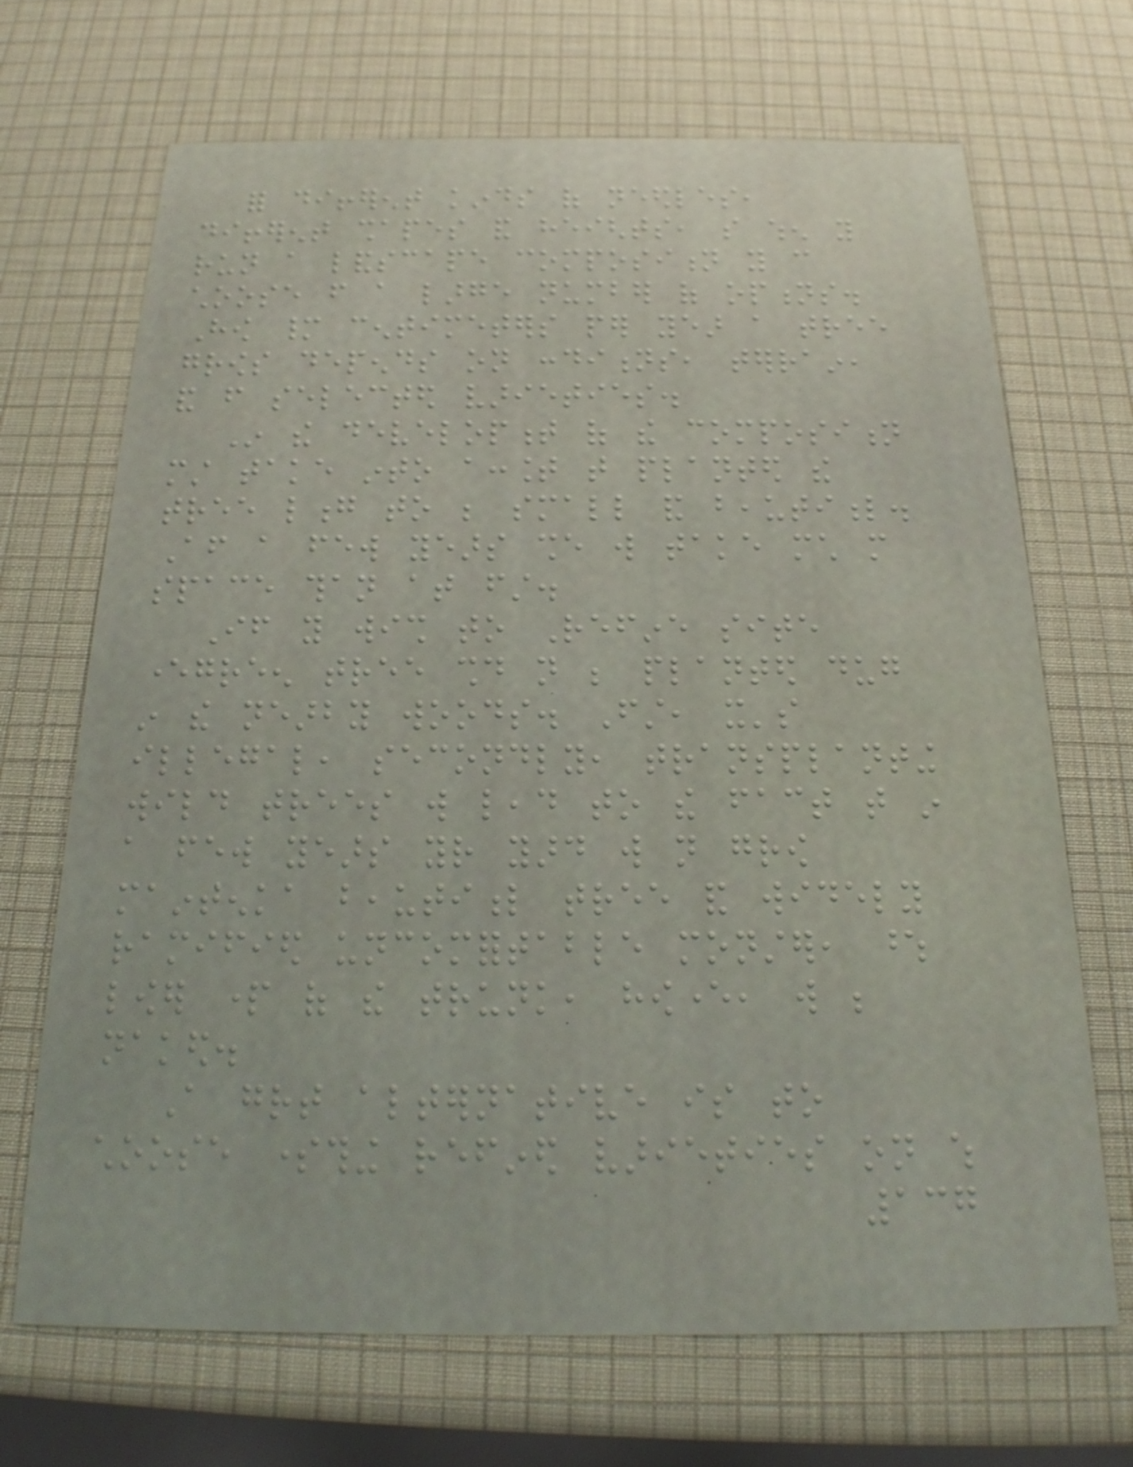for different kinds of needles,
different shapes and heights, so when you
run a landscape composition you can
choose from a large number of options.
How many centimeters per year a tree
grows depends on conditions, terrain,
and from selected varieties.
In the development of the composition
must take into account that planted the
tree long to be small and beautiful.
After a few years she will take much more
space than at first.
If you wish to Refine site
evergreen tree should not be planted dug
in the nearby woods. First, it's
illegal, secondly, transplanting
wild trees will lead to the fact that in
a few years your yard will not grow
maintenka beautiful tree and widely
ramified uncomfortable monster, whose
lower part of the trunk, however, will be
naked.
A great alternative is to
choose something refined varieties on which
137
